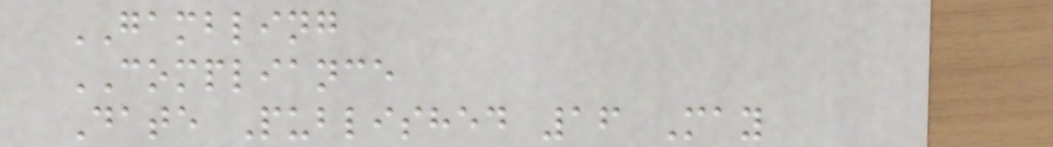GAMBLING
COMPLIANCE
Date Published 16 May
